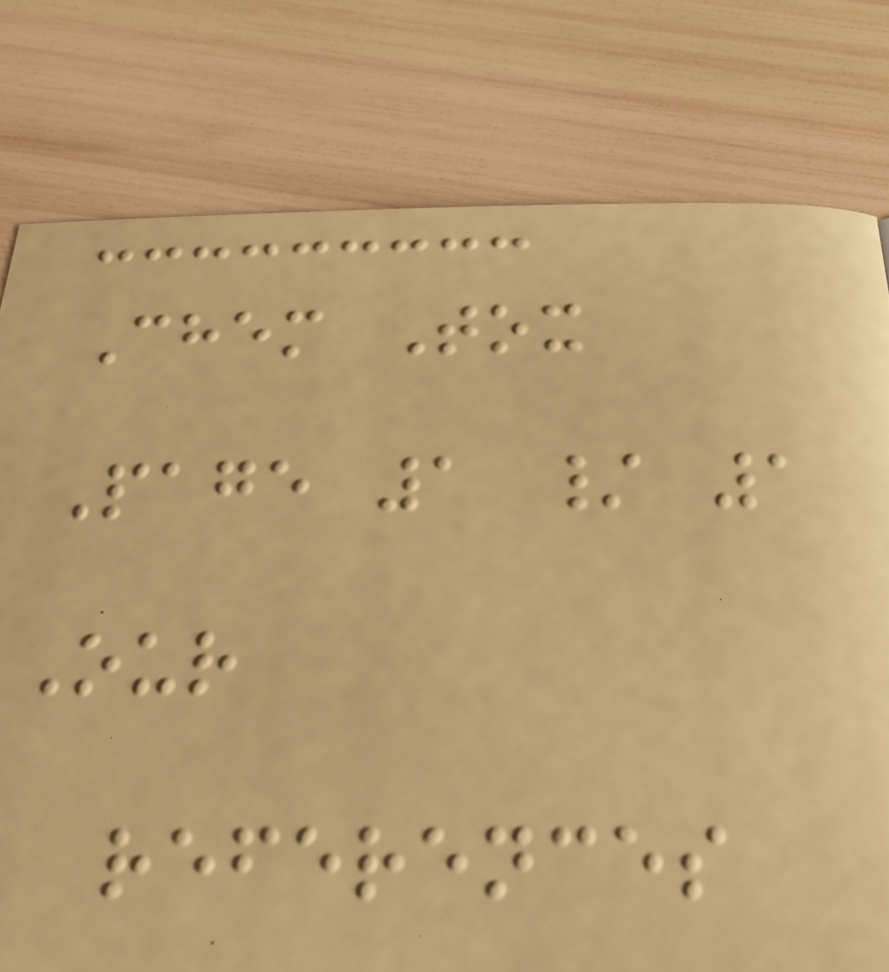Chem Tox
Page 1 / 1
Our
references
